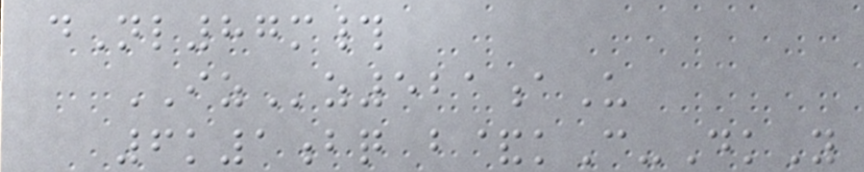dNl87m#
IZz521aU
6k1bq b&kC-DkY
